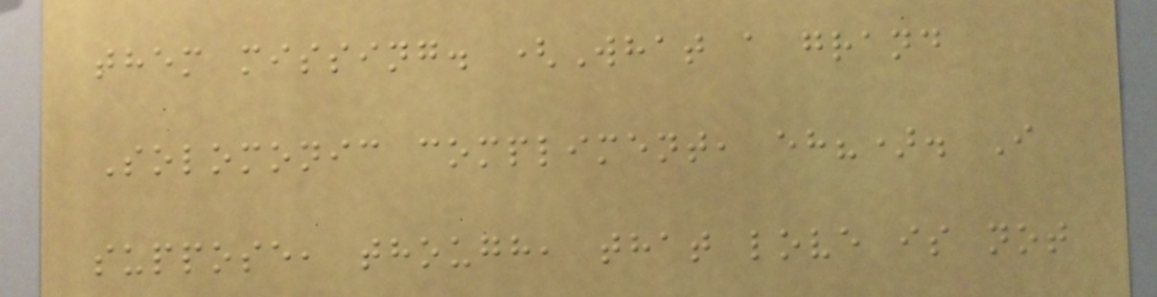them missing. (What a grand
Solomonic compliment, eh?). I
suppose, though, that love is not
